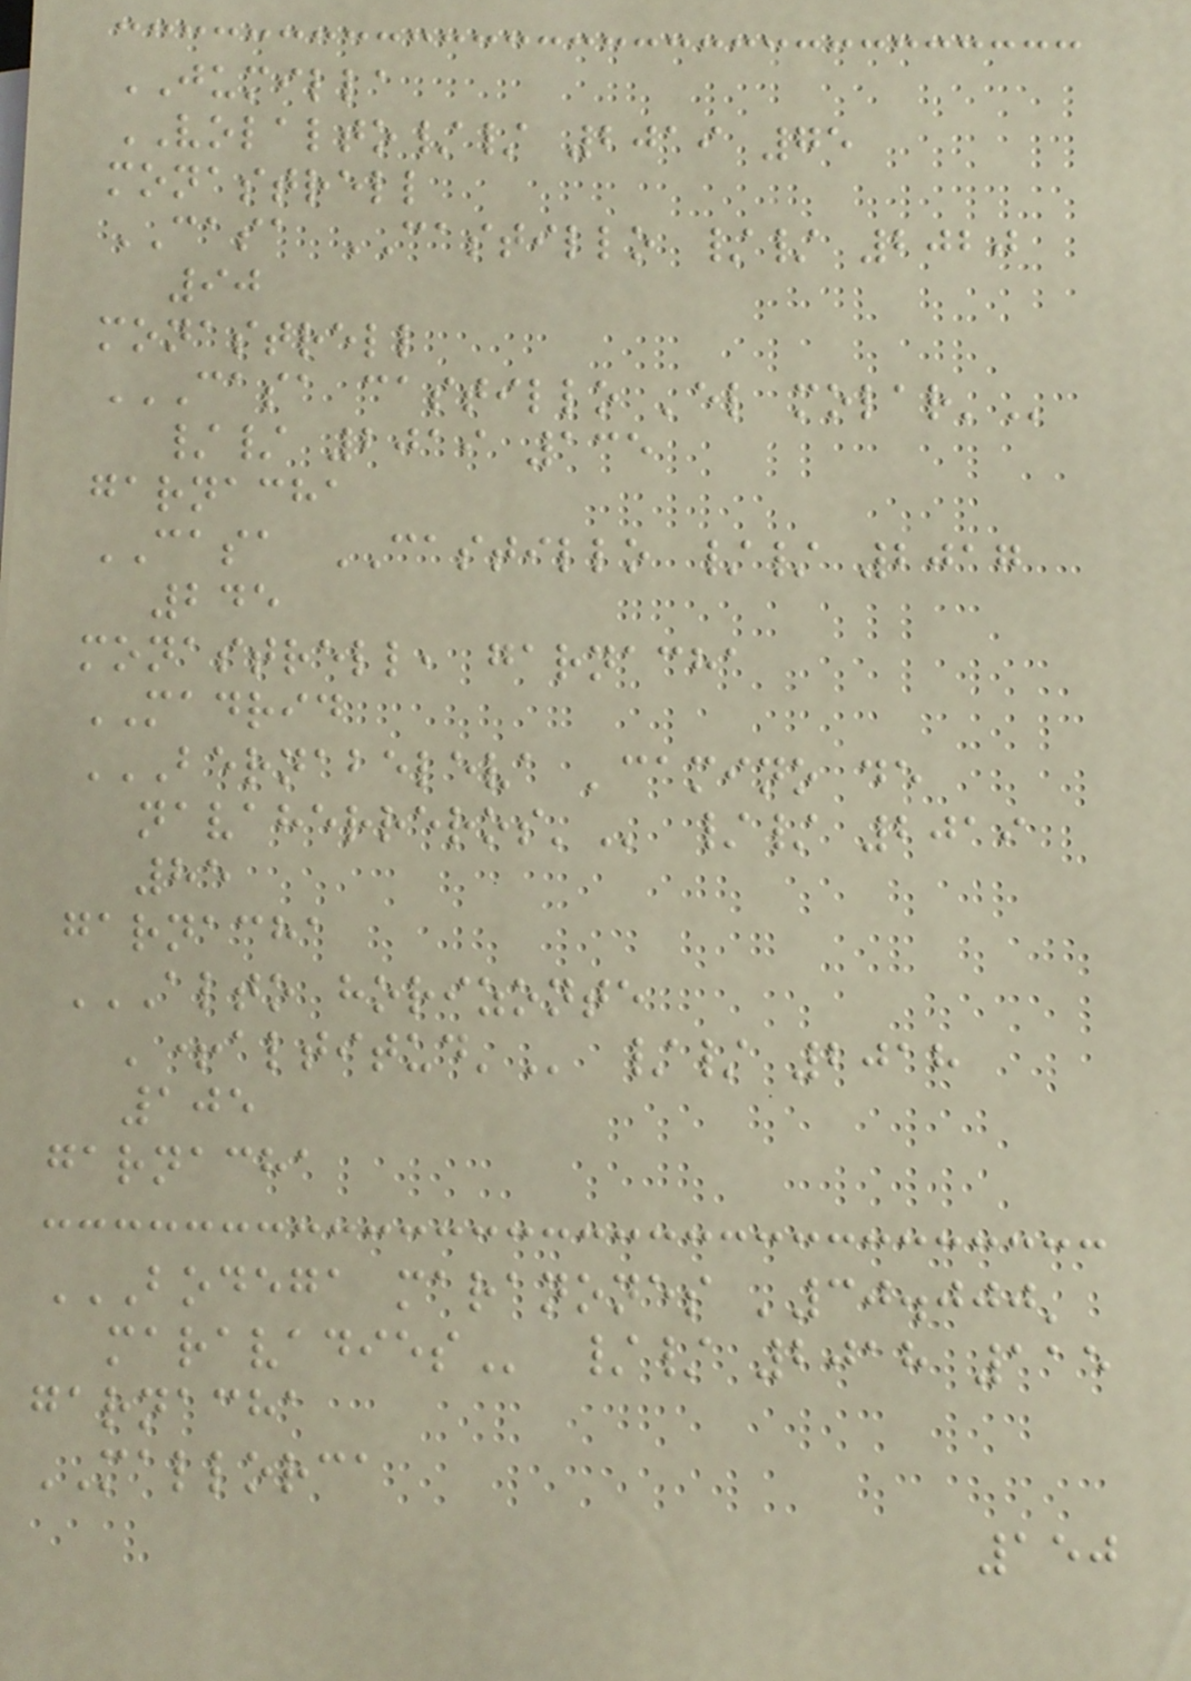JUMILLA
VOLALTO// 2019 75
monastrell
CASA CASTILLO // 2020
90
monastrell
CASA CASTILLO 'EL MOLAR'
// 2019 135
garnacha
CASA CASTILLO // 2017
245
monastrell, garnacha
MADRID
BERNABELEVA 'CAMINO DE
NAVAHERREROS' // 2019
85
garnacha
ALTO HORIZONTE
'+ALTITUD' // 2018
105
garnacha
BODEGA MARANONES '30.000'
MARAVADIES // 2018 115
garnacha
MALLORCA
150
